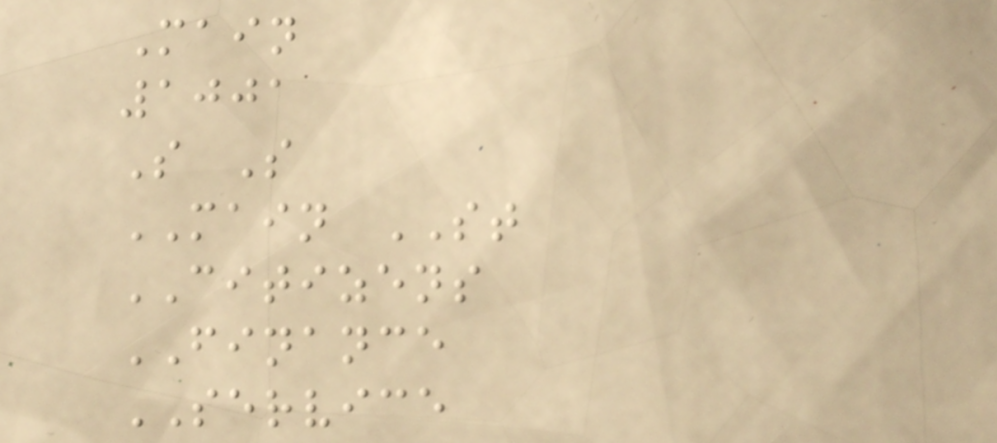Main
1001
S S
MAIN ST
CITIZENS
FINANCE
SERVICE
